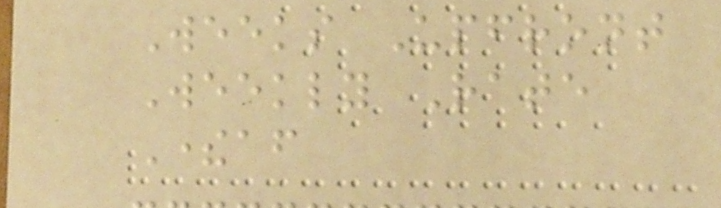Weeks Upfront
Weekly Rate
Thereafter
